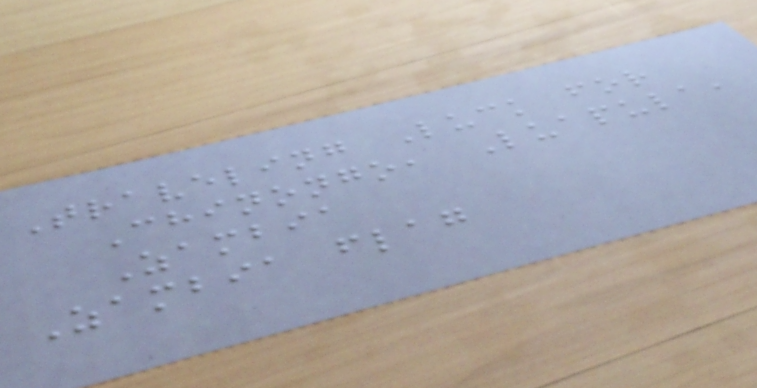Traveling Luck for
Chinongo, Luapula,
Zambia
Zambia flag
